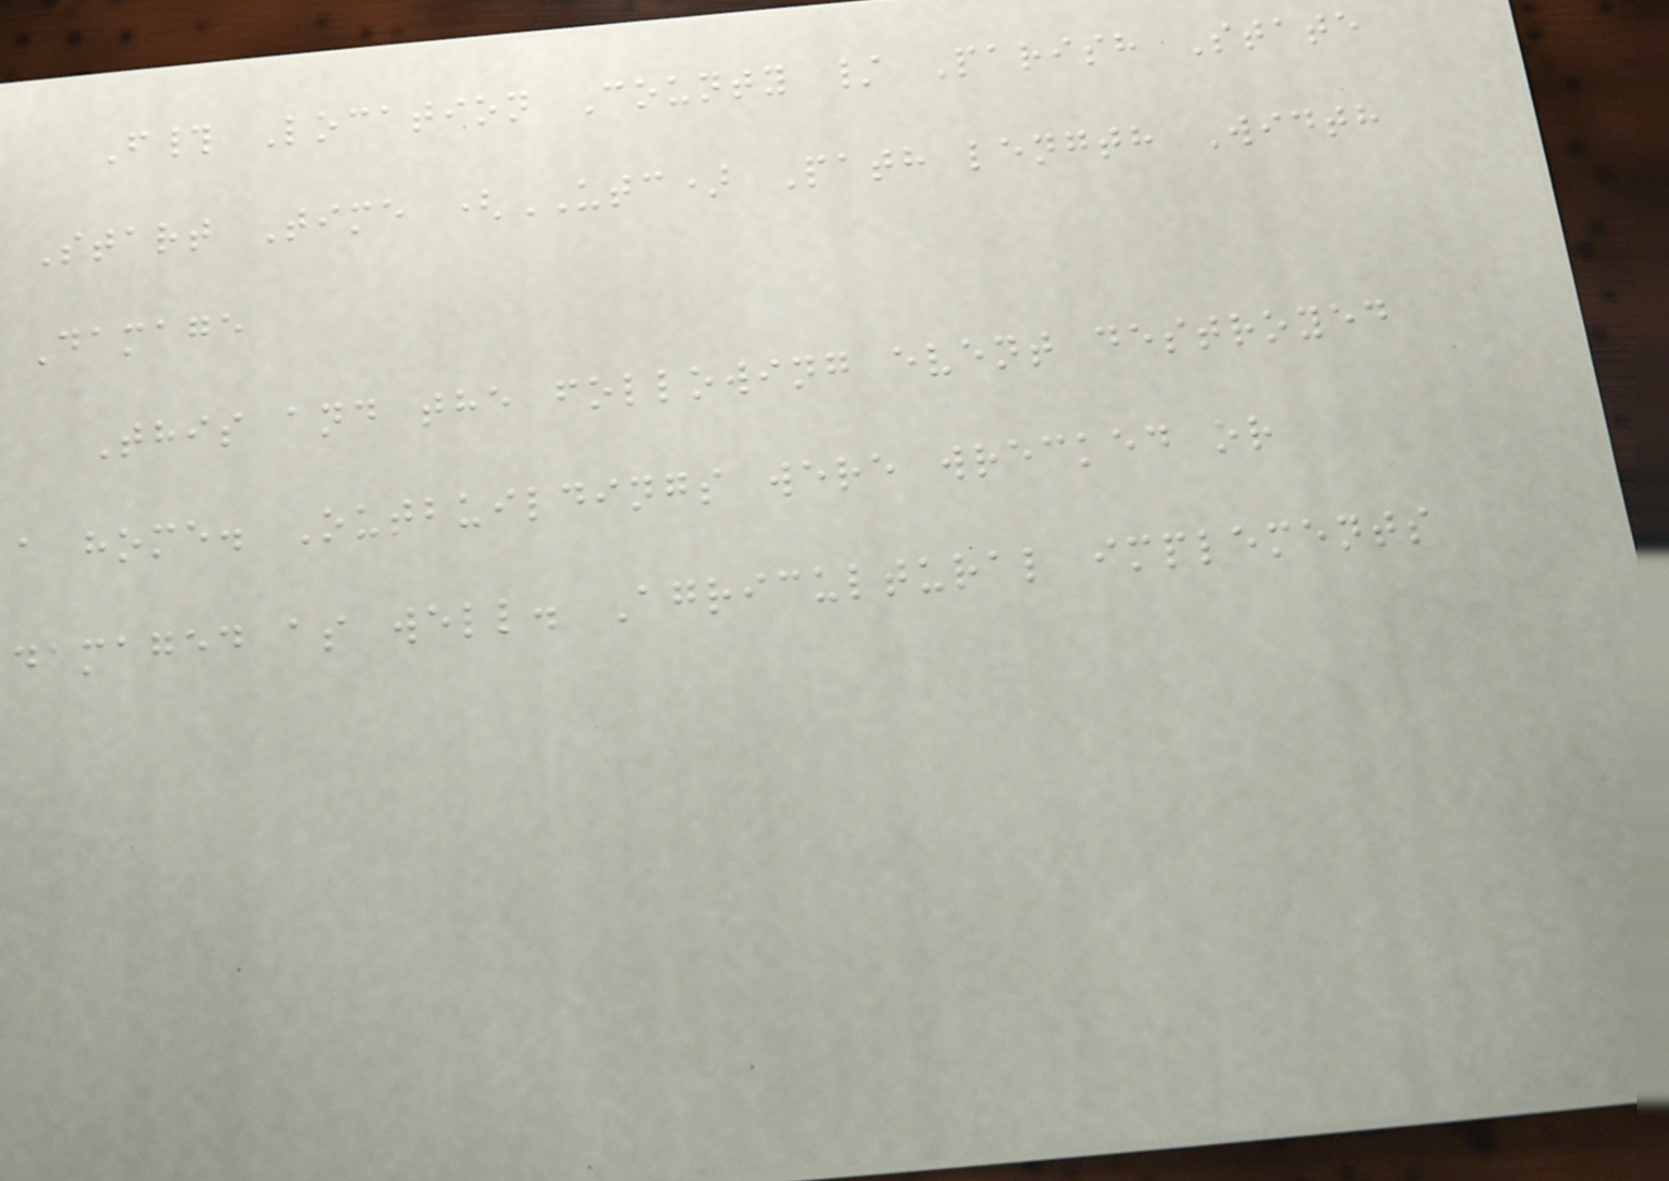F# Location County / Parish State
Start Time (UTC) Path length Width
Damage
This and the following event destroyed
a home. Outbuildings were wrecked or
damaged as well. Agricultural implements
